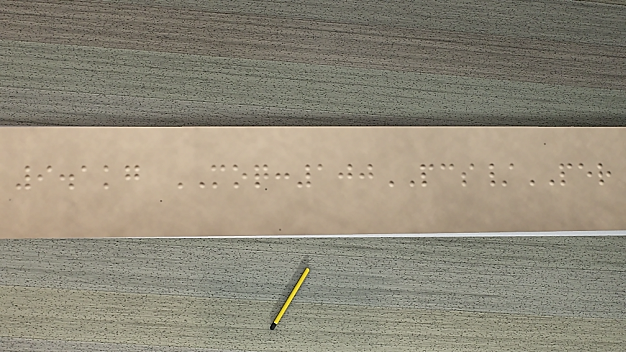9.1kg MOQ:100PCS/PER
